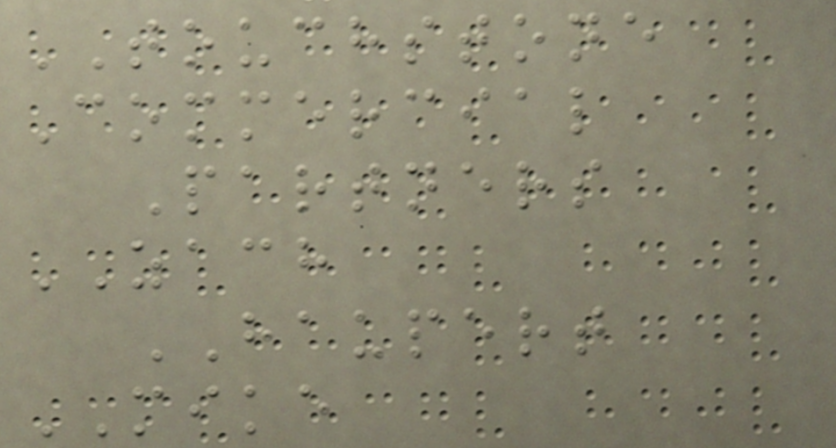TOUCHSTONE
Commercial
Partners
ZACH
HAUPERT
MIKE
